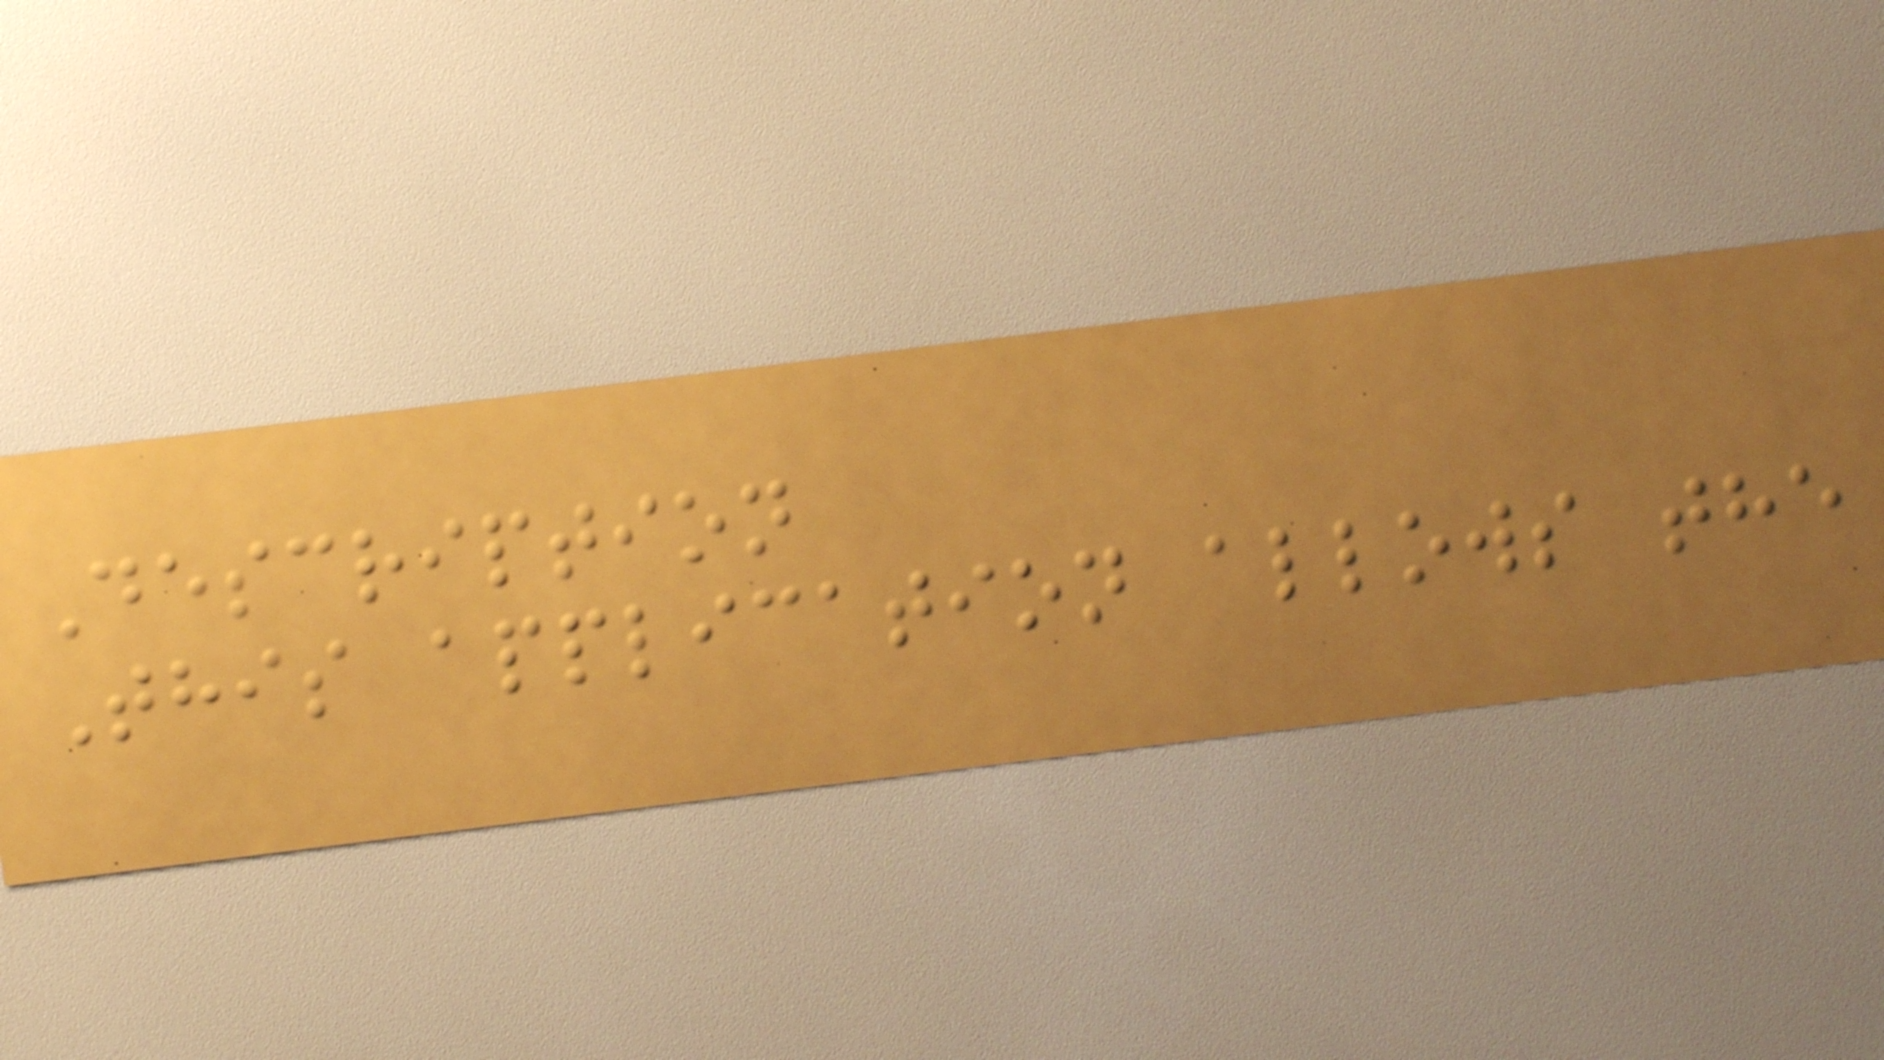Description
This application allows the
